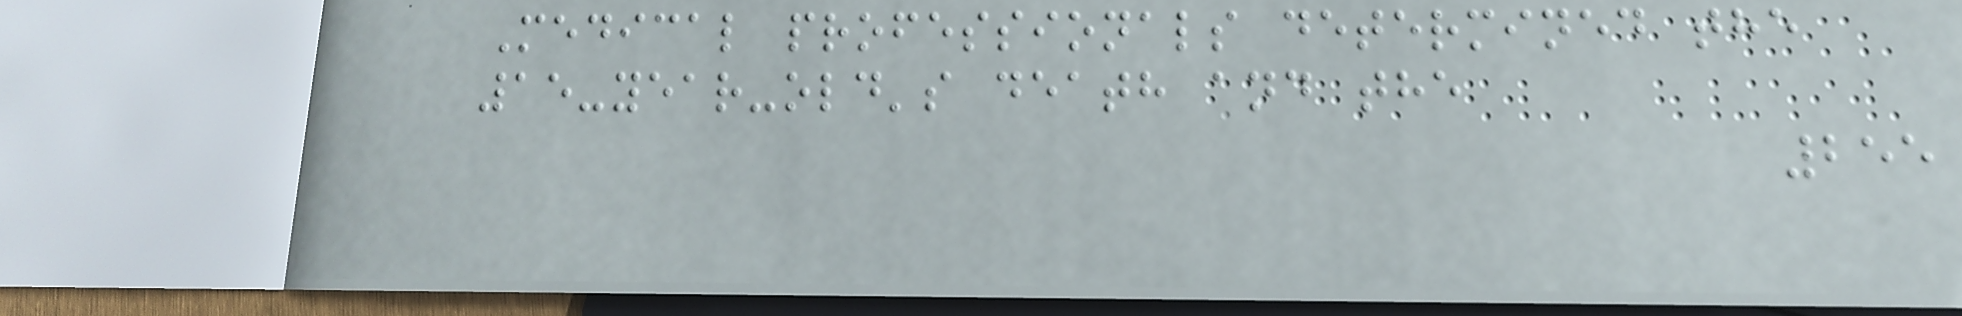Medical professionals determined the
15-year-old's death and the
255
